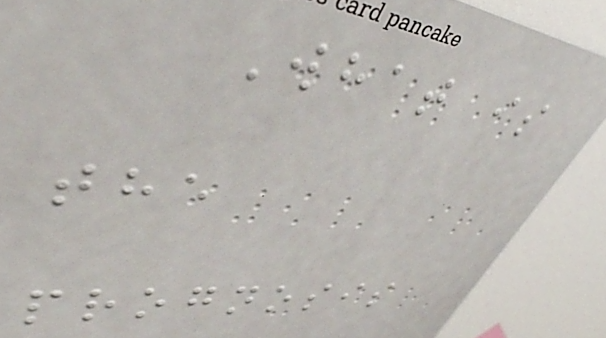What is
the
prognosis
